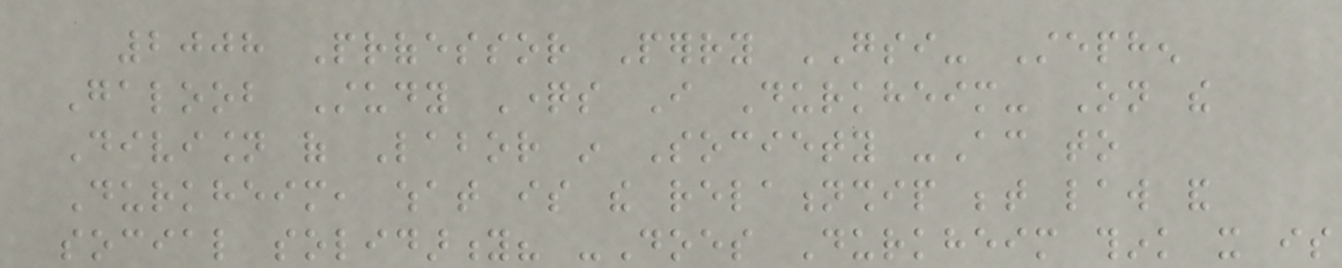2008 Professor Perry GSI- Stephen
Galoob Study Questions I Durkheim- On the
Division of Labor in Society -According to
Durkheim, what is the relationship between law and
social solidarity? -Does Durkheim think it is
